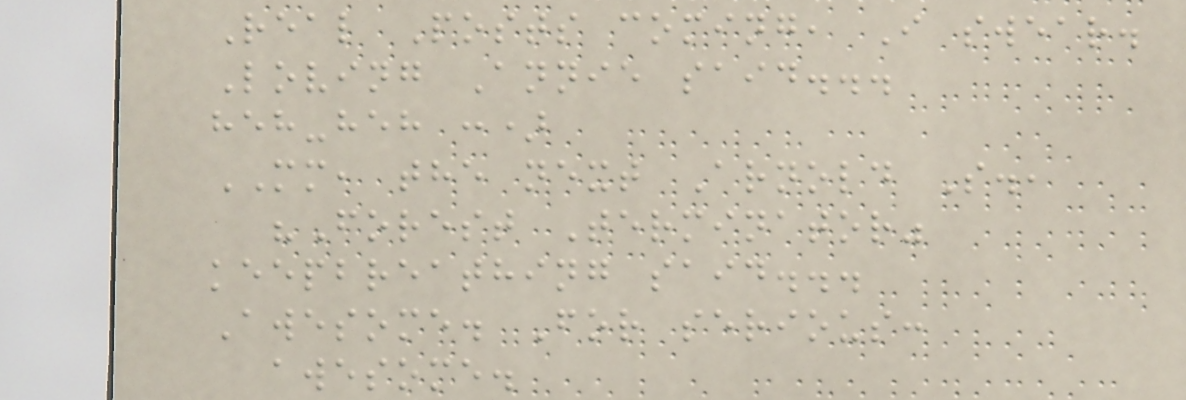Real Posts coming, I swear.
Loving Annie said...
heh-heh :)
MM, the next Arnold S.,
"Forest Terminator"
keepbreathing said...
Awesome. For serious:
awesome.
